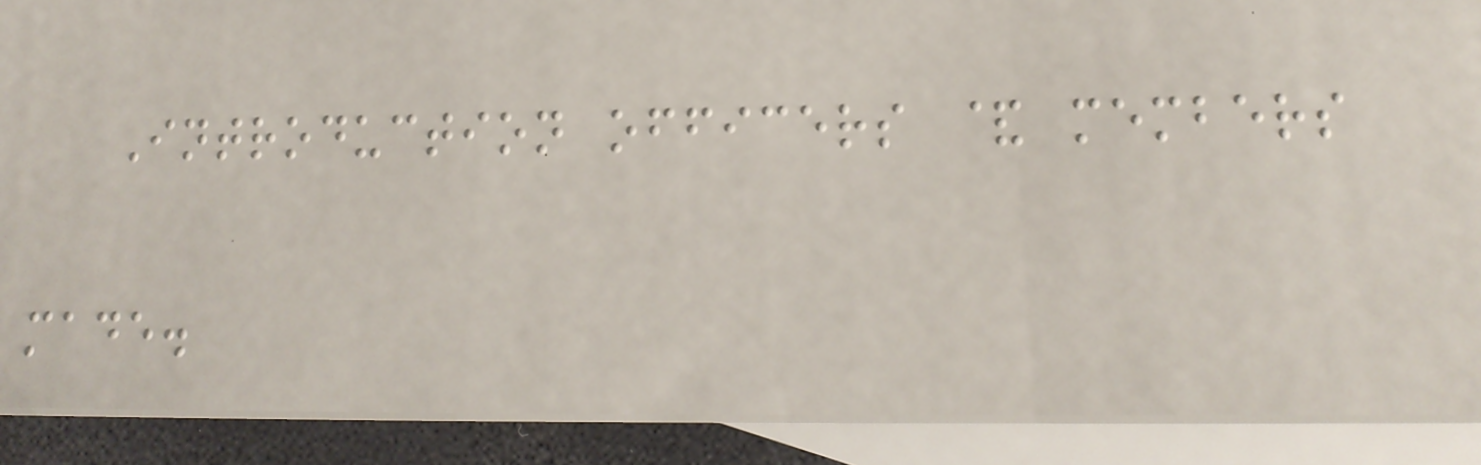Introduction officers & members
made.
